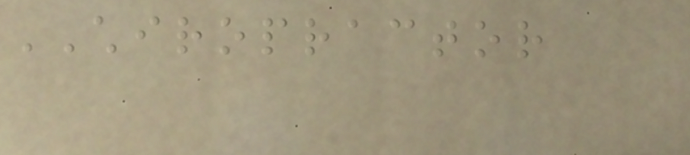CHIROPRACTOR
